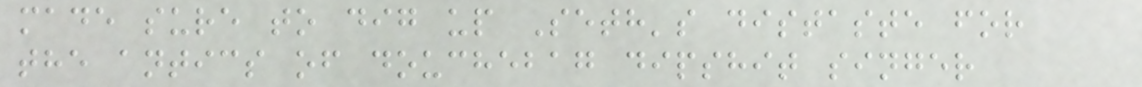made sure to dig up Seth's distaste for
the antics of douchebag dipshit singer
